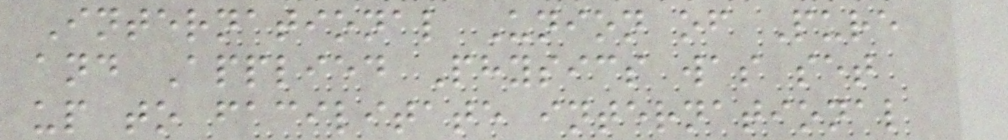International Union of Pure
and Applied Physics was set
up to facilitate international
